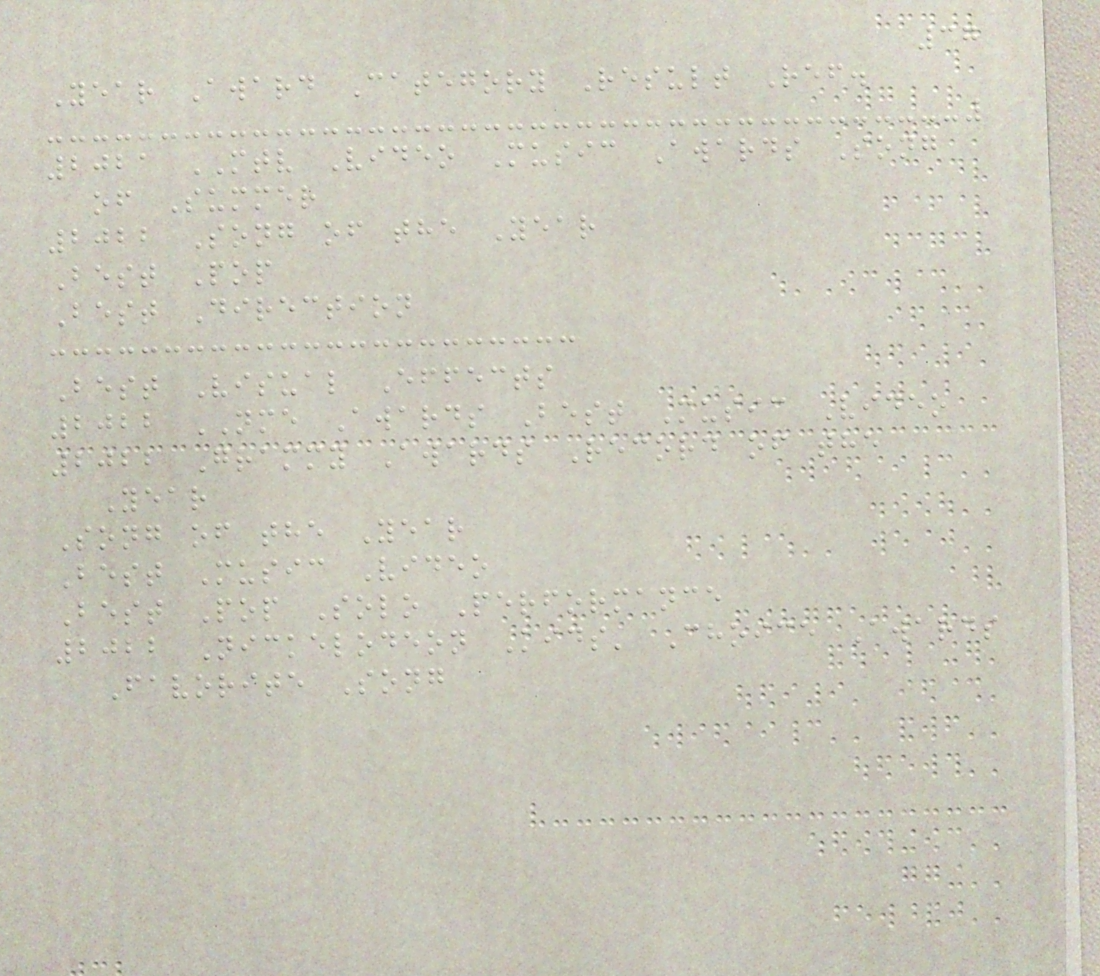37
Year Award Category Result Ref.
2021 MTV Video Music Awards Song
of Summer
2022 Song of the Year
Best Pop
Best Direction
Best Visual Effects
2022 NME Awards Best Music Video
2022 Grammy Awards Record of the
Year
Song of the Year
Best Music Video
Best Pop Solo Performance
2022 Nickelodeon Kids' Choice Awards
Favorite Song
